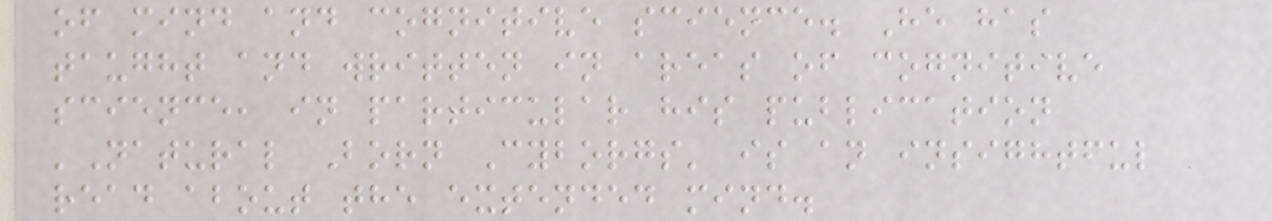of mind and cognitive science. He has
taught and written in areas of cognitive
science, in particular his publication
'Natural Born Cyborgs' is an insightful
read about the extended mind.
